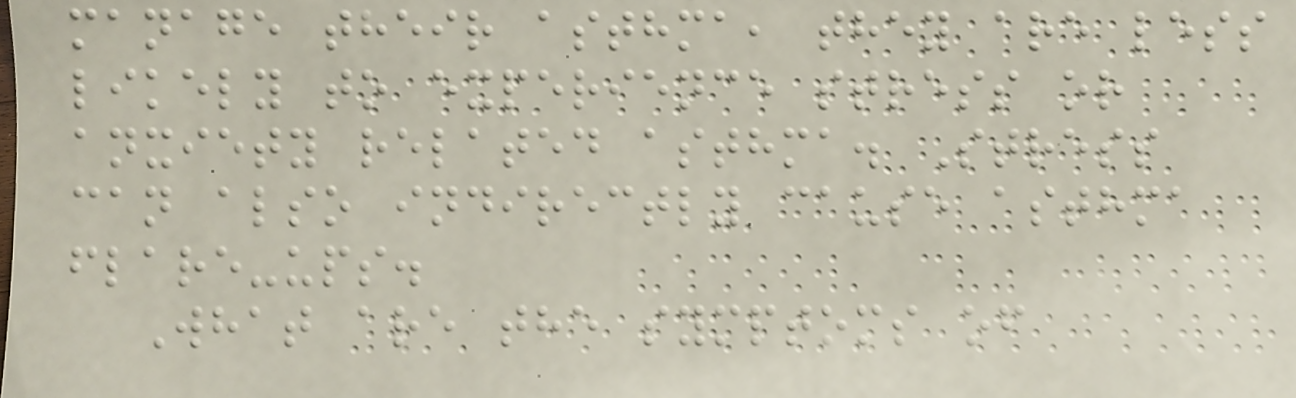manage their asthma, they are less
likely to experience stress or
anxiety related asthma. Stress
can also indirectly cause asthma
flare-ups.
What are the symptoms of
